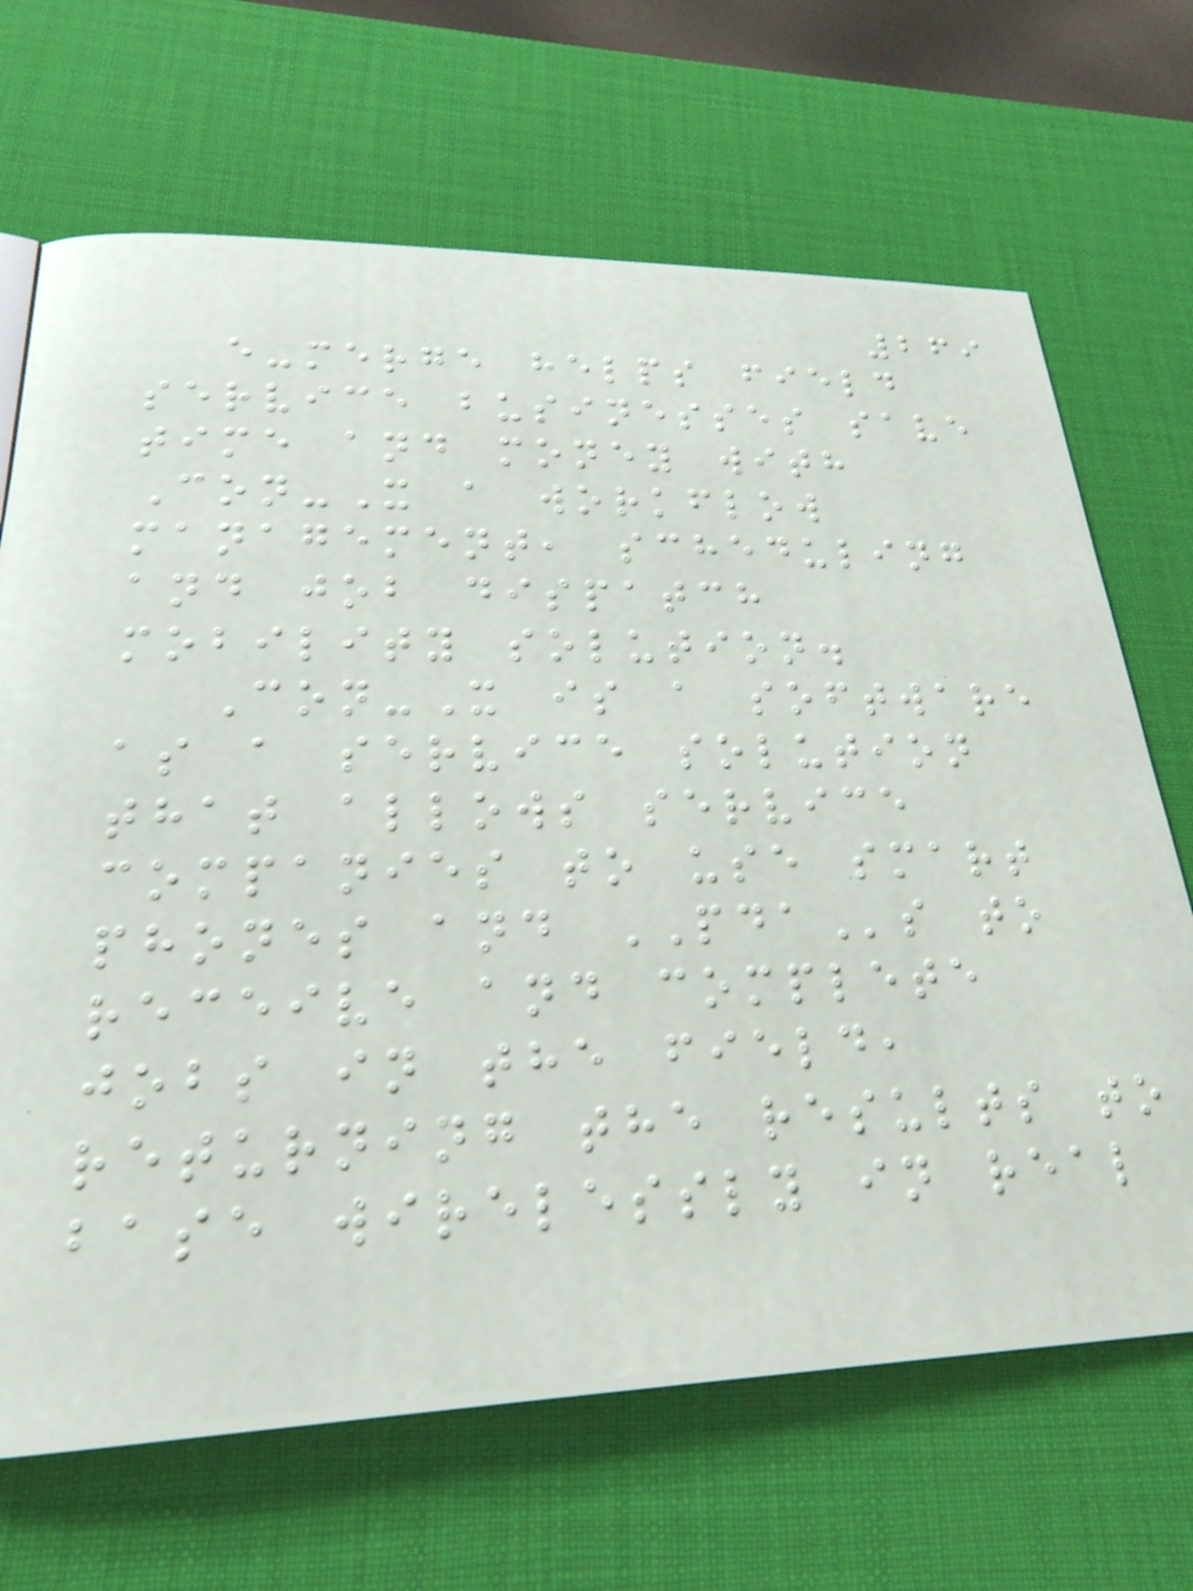269
e-merge helps field
service businesses save
time and money with
Con-X a workflow
management, scheduling
and job dispatch
mobility solution.
Con-X is a software
as a service solution
that allows service
companies to use smart
phones and PDAs to
receive and complete
jobs in the field,
returning the results to
base wirelessly in real
